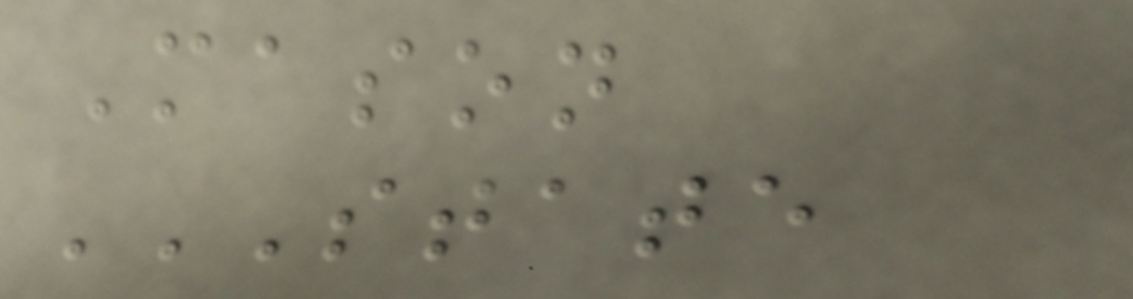Mason
STATE
